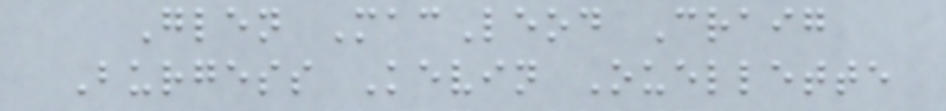Glen MacLeod Craig
Burgess Kevin Ouellette
